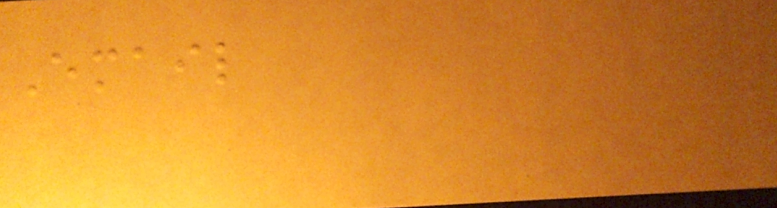Email
